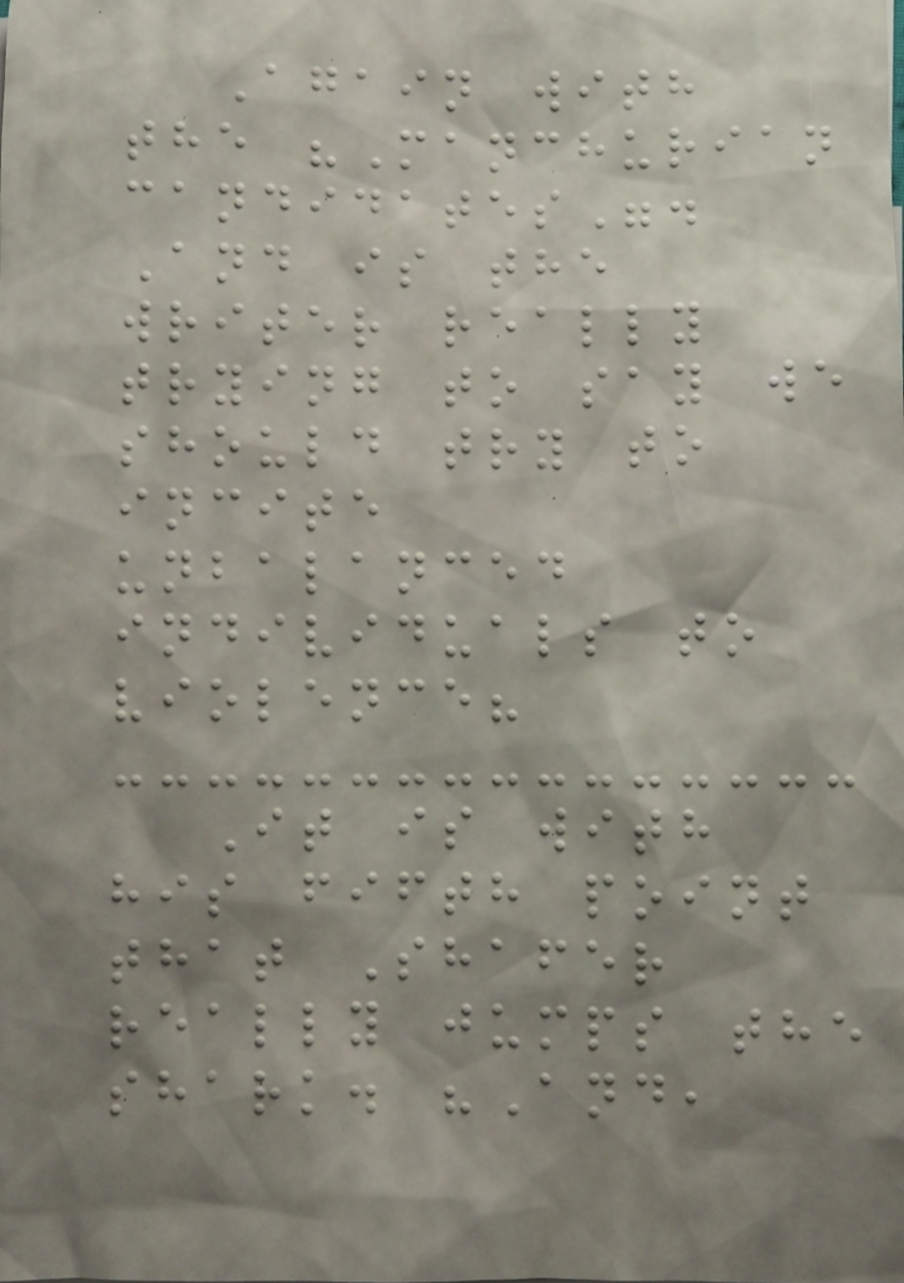Again with
the "Manchurian
candidates".
And is the
writer really
trying to say we
should try to
incite
unbalanced
individuals to
violence?
It is with
his fifth point
that Shafer
really jumps the
shark. "And,
